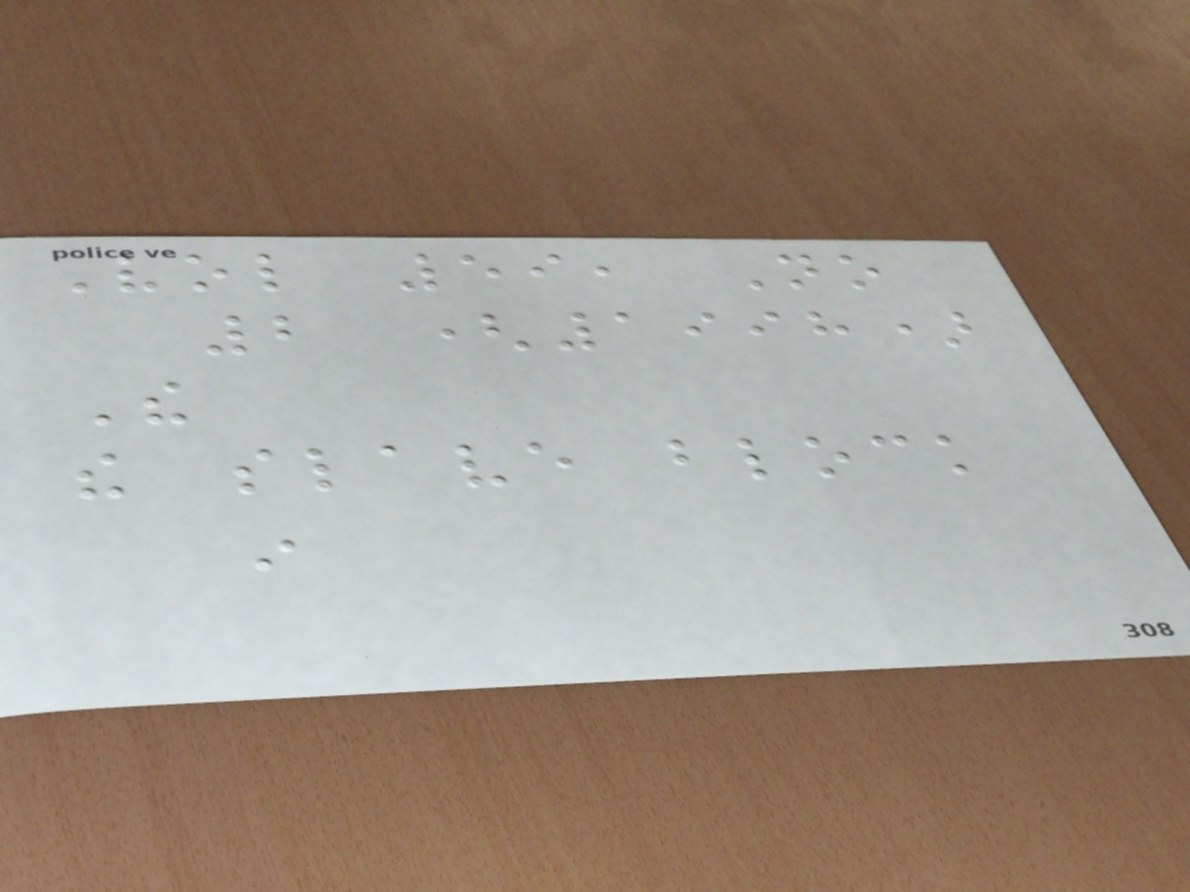Vol 59, No
2 (1998)
The
the slave block
in
